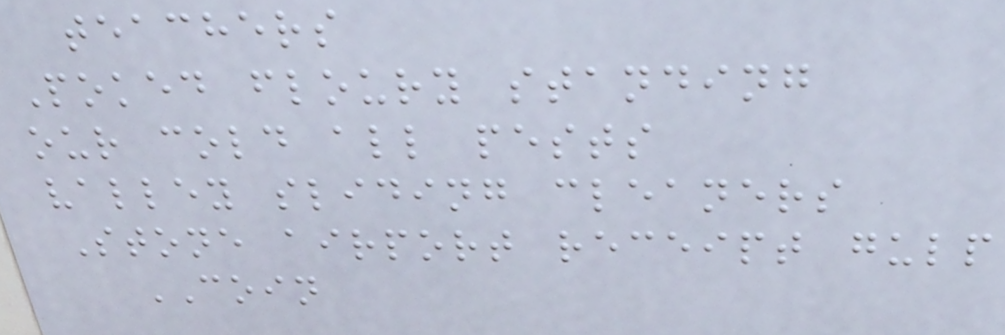teachers
Poked floury standing
our cold all pests
valley sliding cleaners
Stone airport receipt gulp
COIN
